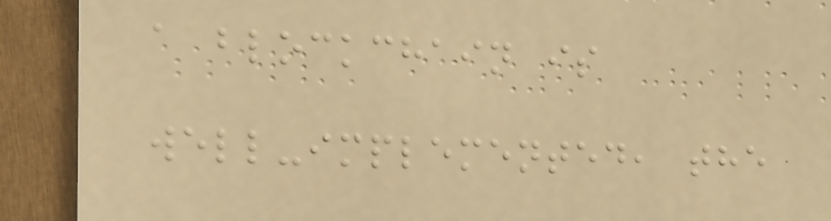a blockchain is
well-implemented, the
